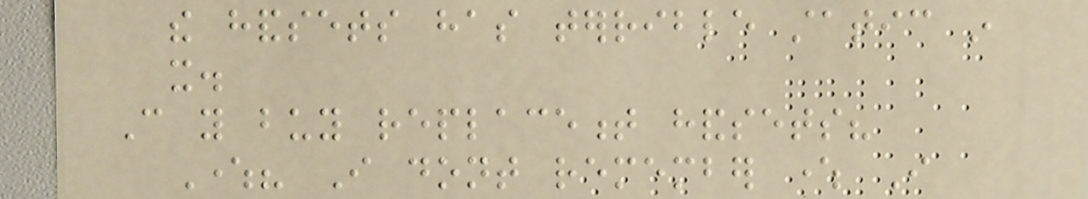the handsets has terrible static in
it.
Can you buy replacement handsets?
Where? I dont remember where I
